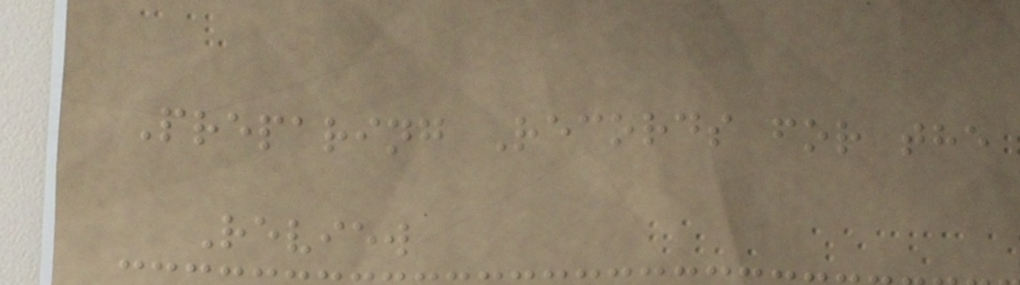Preparing Records for the
Review
